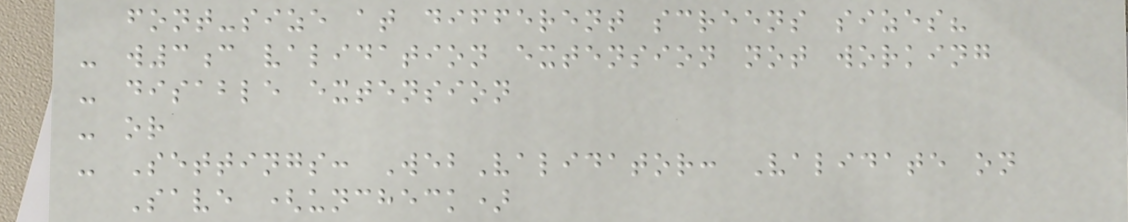font-size at different screens sizes?
- w3c validation extension not working
- disable extension
- or
- Settings: WebValidator: Validate on
Save (uncheck)
